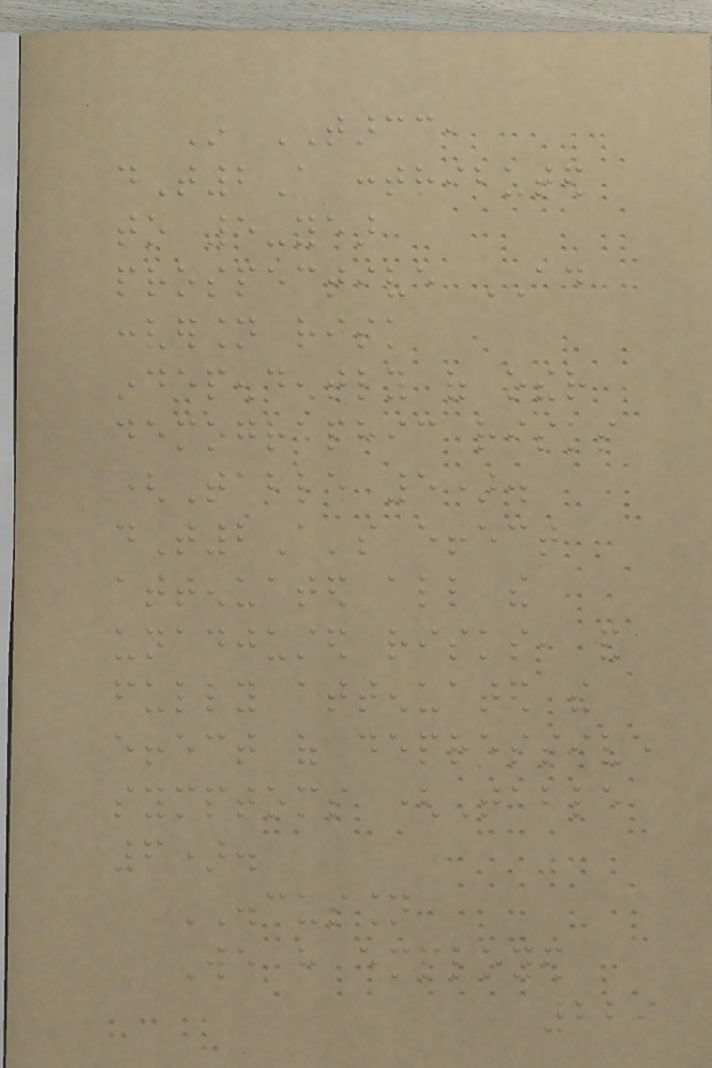In TARCC,
dT2A contributed
to 5-year
prospective AD
conversion risk
independently of other
demographic risks
(Table 5).
dT2A's effect
attenuated all the
unadjusted risks, and
fully attenuated the
effect of depressive
symptoms (Table
6).
DISCUSSION
We have employed
229
